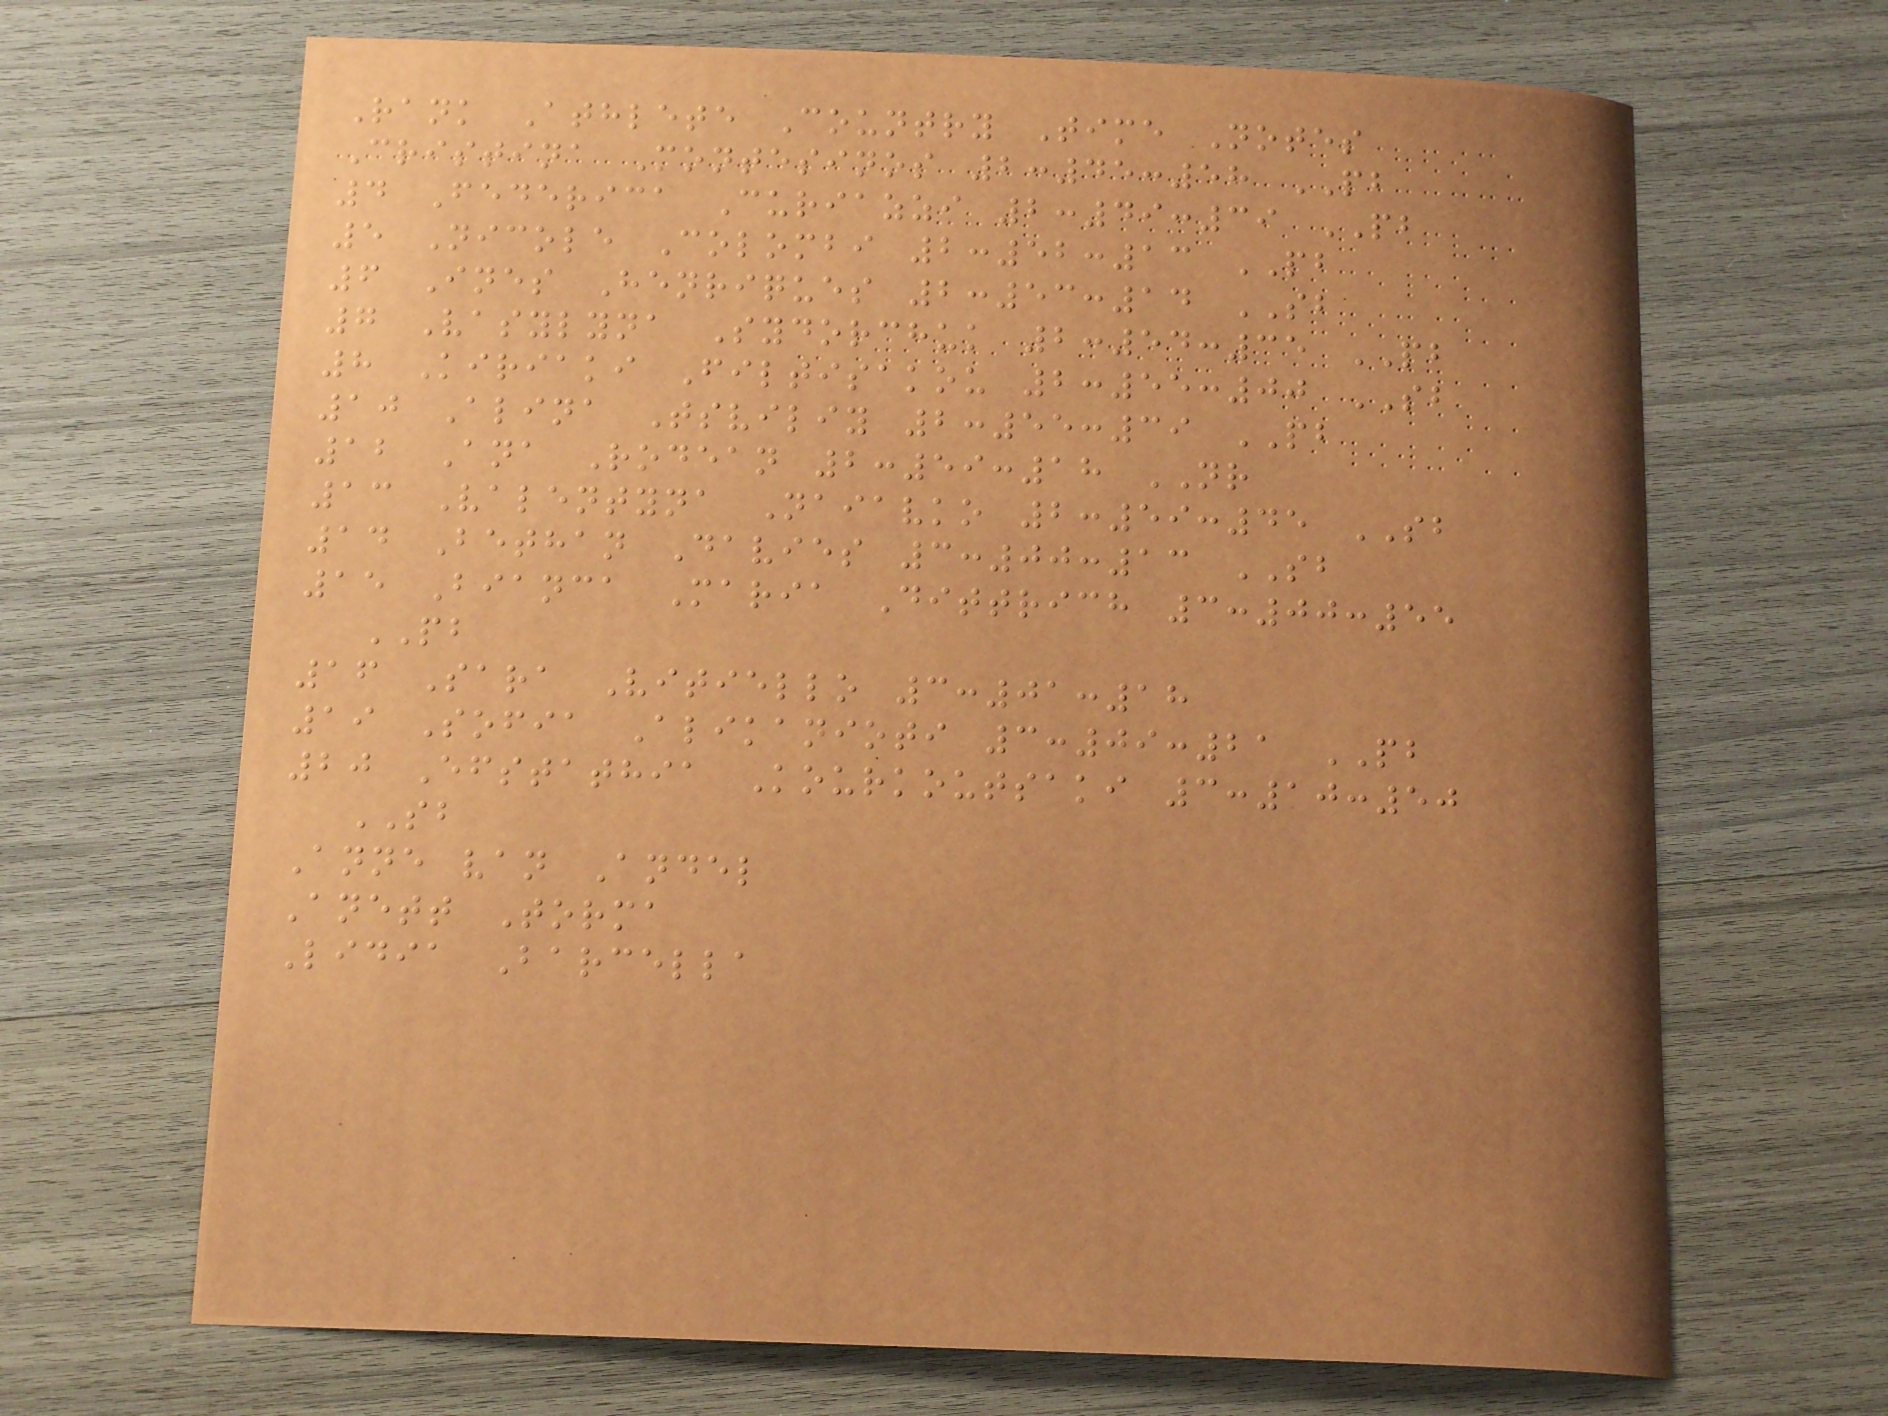Rank Athlete Country Time Notes
Cristina Montesinos 2:45:58 PB
4 Federica Curiazzi 2:49:39 PB
5 Nicole Colombi 2:52:13 PB
6 Ines Henriques 2:53:14 SB
7 Vasylyna Sydorchuk 2:54:35 PB
8 Kiriaki Filtisakou 2:55:00 SB
10 Alina Tsviliy 2:55:39 PB
12 Ana Rodean 2:59:18 NR
13 Valentyna Naiavko 2:59:45 SB
14 Bethan Davies 3:00:13 SB
15 Bianca Maria Dittrich 3:00:55
PB
16 Sara Vitiello 3:01:18
19 Sofia Alikanioti 3:09:21 PB
20 Efstathia Kourkoutsaki 3:10:50
SB
Anne van Andel
Anett Torma
Lidia Barcella
